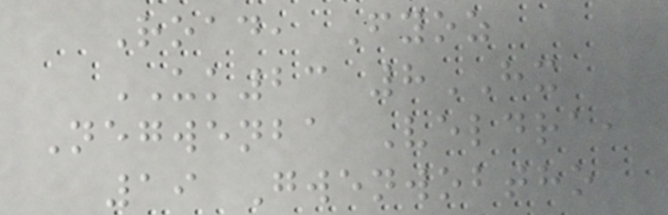Road, Fyoz
UK23 8HX
Negwenba Veldra,
19 Gwenwobtho
